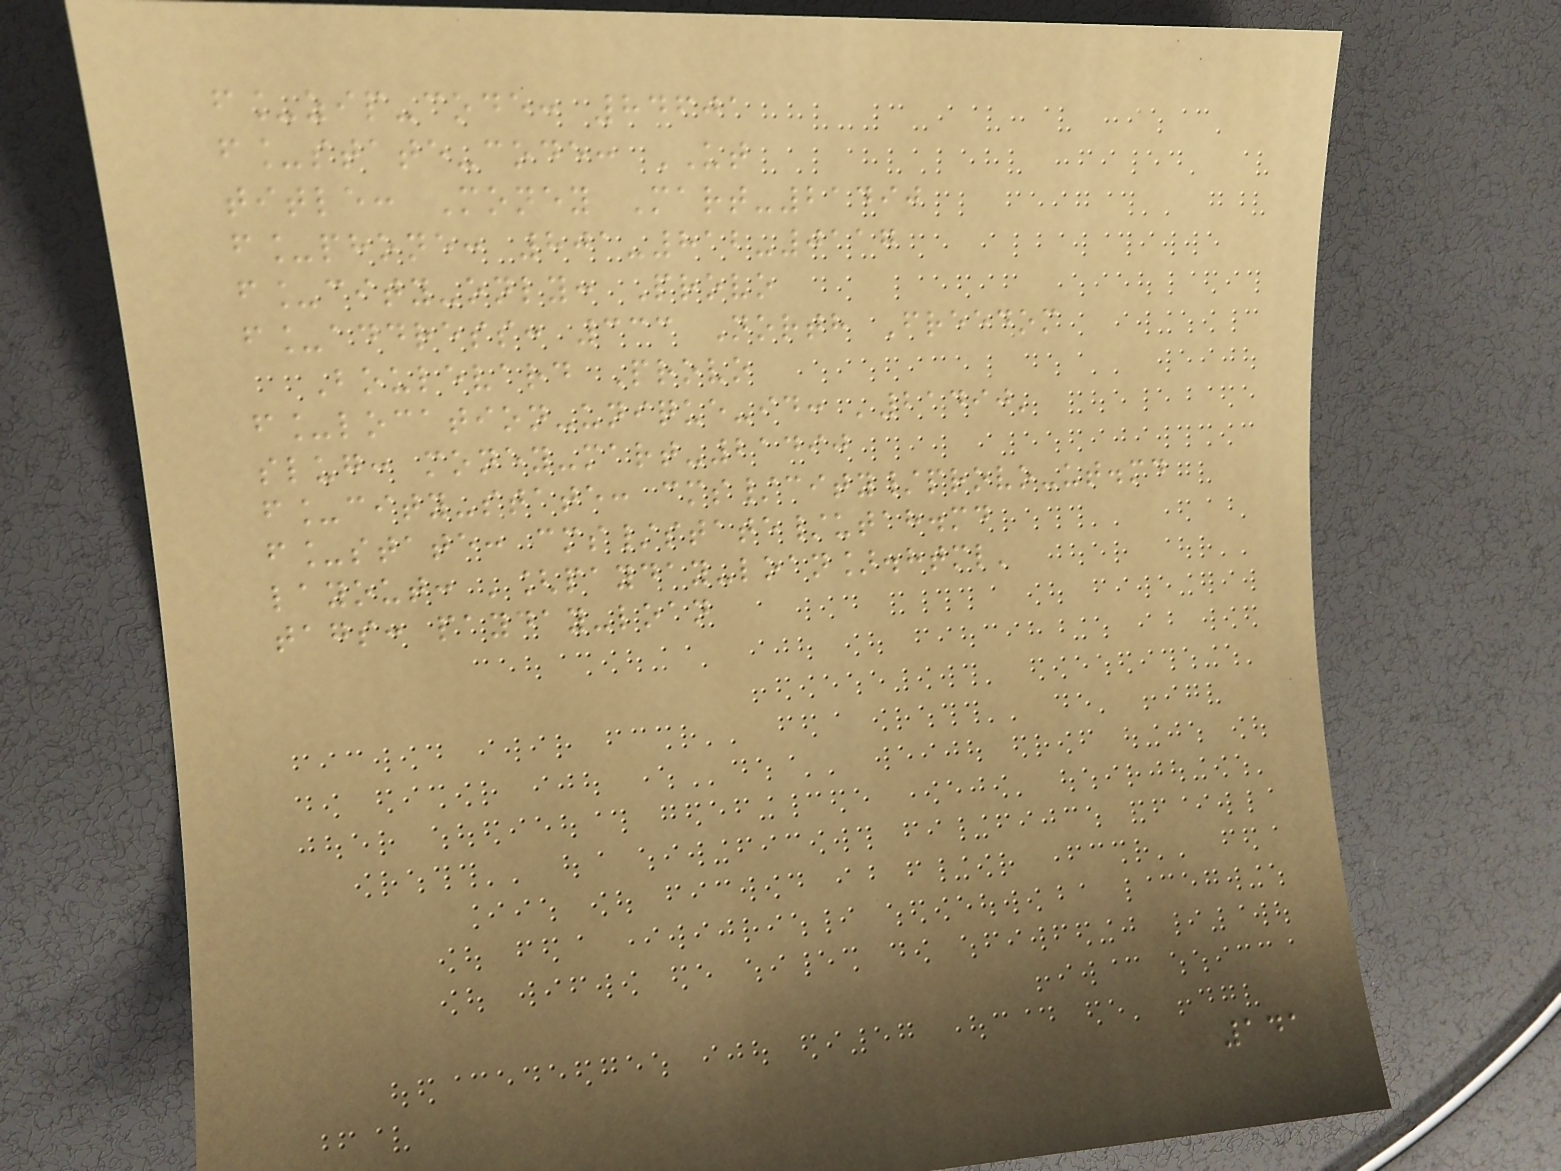f_zip-code: 84601
f_state-code: UT
title: Money Mart-21490
f_phone: 801-812-0117
f_city-only: Provo
f_address: 333 North Freedom
Boulevard Provo
f_location-unique-id: '21490'
slug: money-mart-21490
f_city-state: cms/city/provo-ut.md
f_state: cms/state/utah.md
layout: '[payday-loan].html'
tags: payday-loan
141
